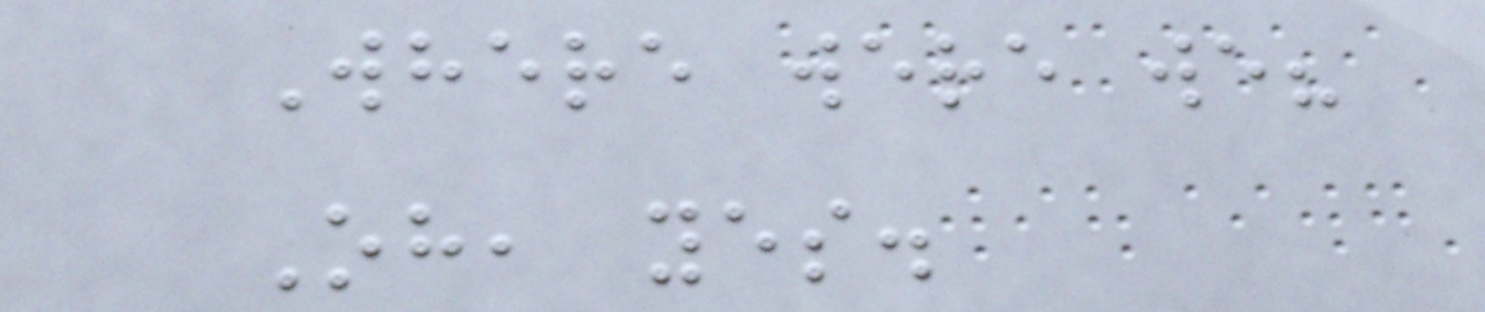Where were we?
Oh, yes.
